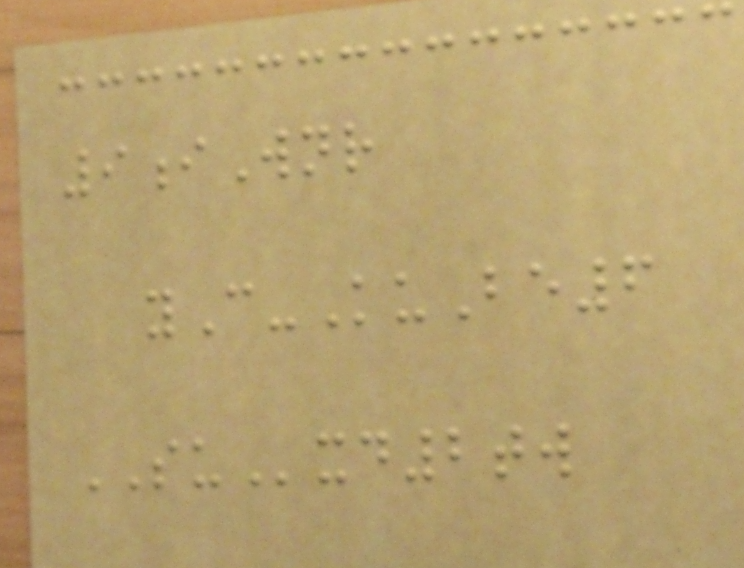9iWnr
yC-KuBe6
SUxd2tw
